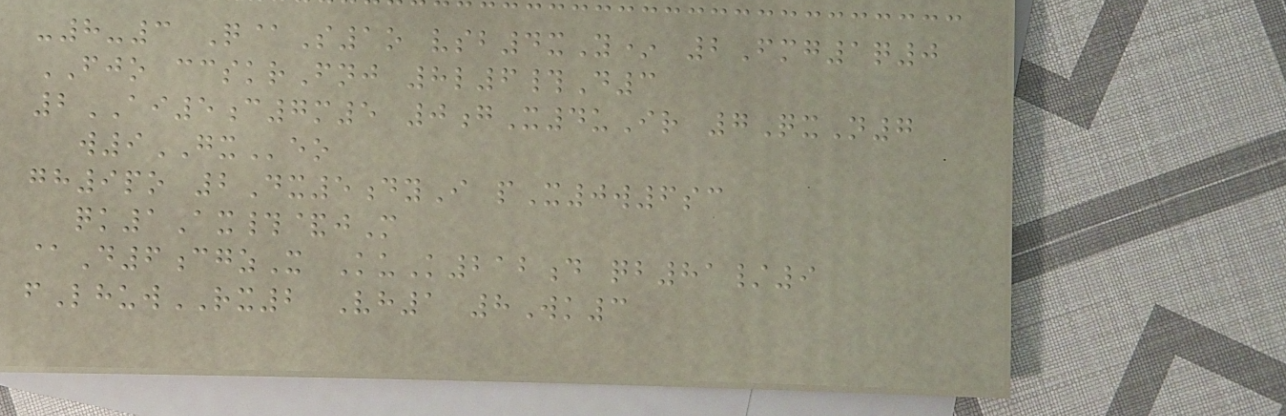-8-3 Q@S1o vsb4xY* 2Fmg1q0
FJO ccskrFnj 8l6#D3
2AI5c7m5 0gX4uIr 7QxN7
w9GXeo
gh9po 2Dx5dyI pX0w6sc
qk1Ax#&jM
@D6cgzX KuK212d qb81/9
fLhuwRX2 Vh1 8Wk3
